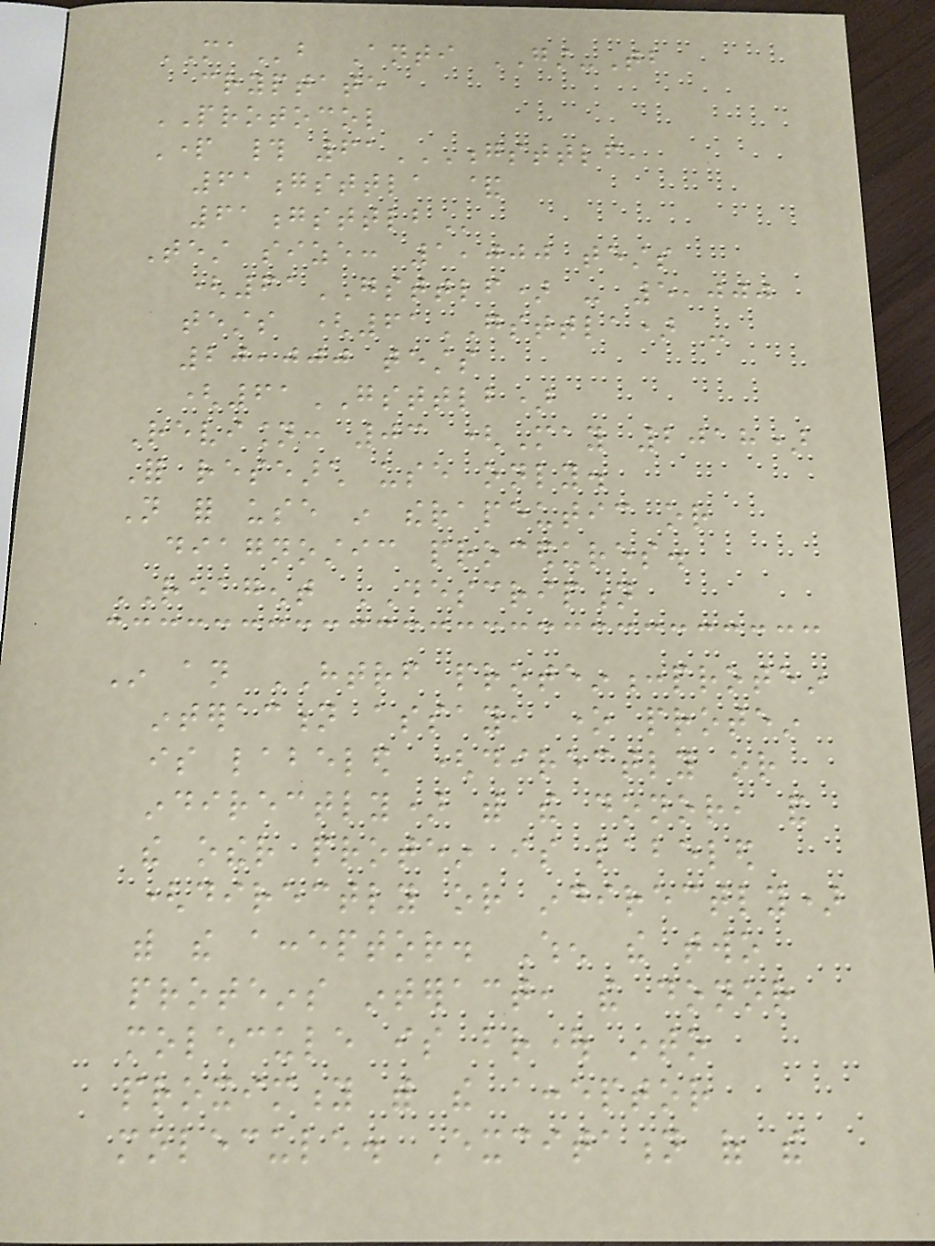MAb Anti GST-Tb
cryptate
PROTOCOL
Part # 61GSTTLF,
61GSTTLA &
61GSTTLB
Test size: 1,000 tests
(61GSTTLF) - 5,000
tests (61GSTTLA) -
20,000 tests
(61GSTTLB)
Revision: 03 (May 2018)
For research use only.
Not for use in therapeutic or
diagnostic procedures.
REAGENT DESCRIPTION
In an HTRF protein:protein
interaction assay, one protein
is labeled (directly or
indirectly) with the donor, and
the other protein is labeled
(directly or indirectly)
with the acceptor. When the two
proteins interact, the donor
molecule is brought into
proximity with the acceptor
molecule. Excitation of the
